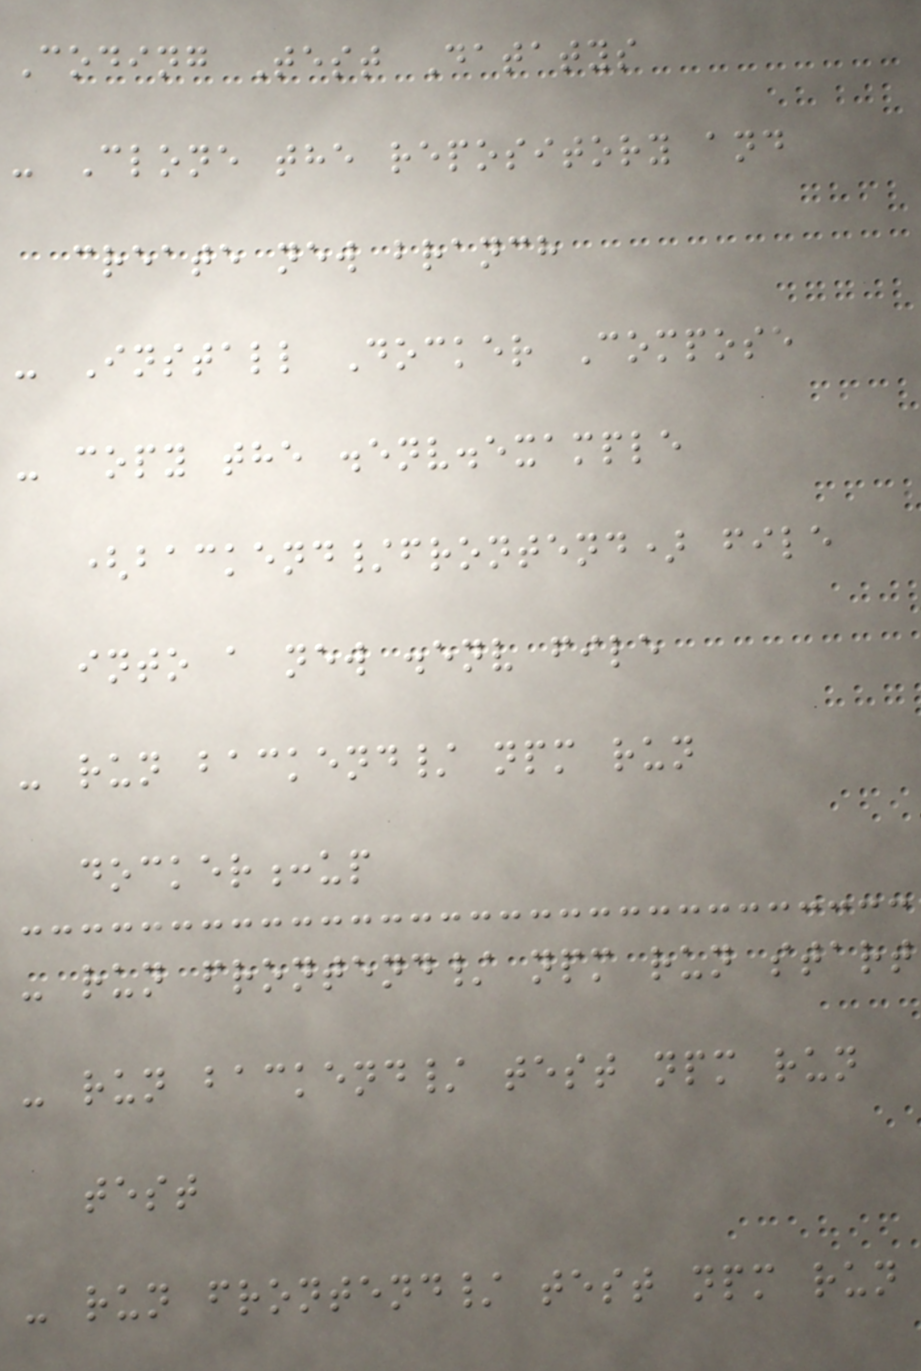Coding Test Datatys
- Clone the repository and
create new branch
- Install Docker Compose
- copy the .env.example
(backend/frontend) file
into a new .env file
- run backend/ npm run
docker:up
- run frontend/ npm run start
- run backend/ test npm run
test
- run frontend/ test npm run
